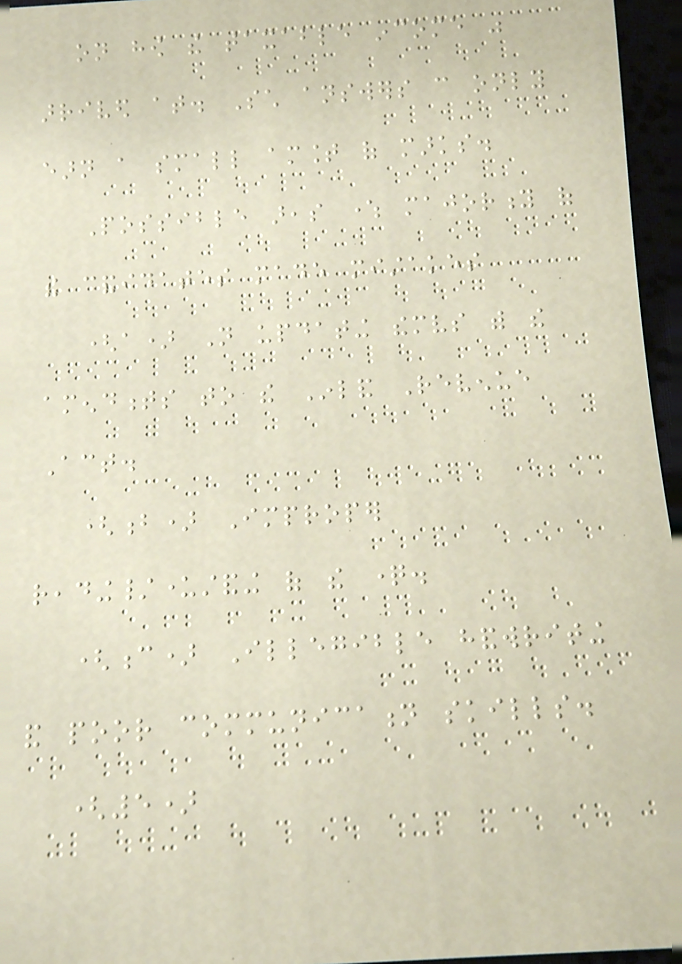on how the taxable income was
arrived at. Such answers can only
earn a small amount of marks.
Possible areas where majority of
the candidates made mistakes
(a) Not updating themselves with the
amendments to the Inland Revenue
Act.
(b) Improper
reading/understanding of the question.
(c) Illegible handwriting
and poor communication skills.
(5)
